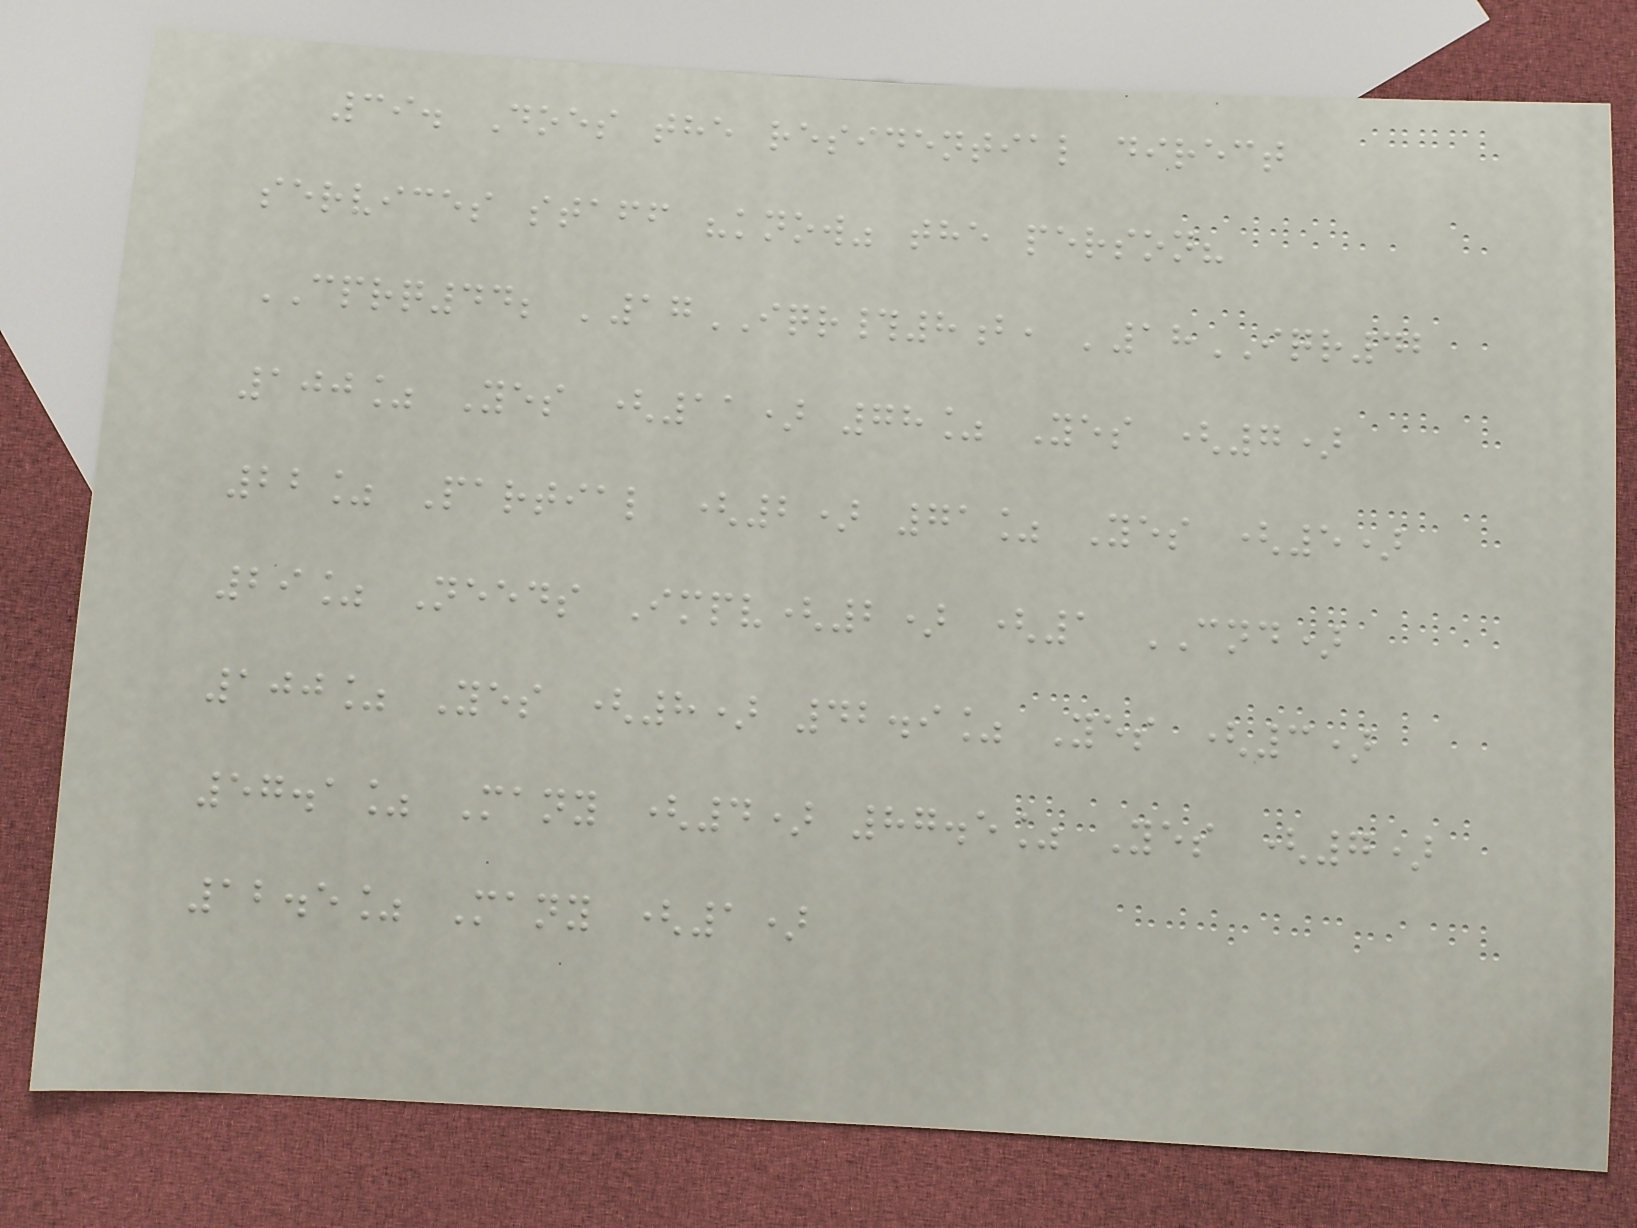39. Does the residential direct
services staff "know" the person?
CPRQ44; '17IQR#8b, '18IQR42
100% Yes (11) 78% Yes (7)
22% Partial (2) 71% Yes (5)
29% Needs Impv(2) (1 CND)
100% Yes (8) 42.9% Yes (3)
57.1% Many (4) 87.5% Yes (7)
12.5% Many (1)
